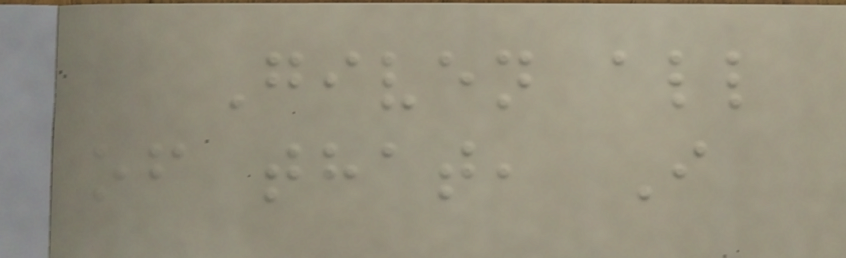Given all
of that, I
